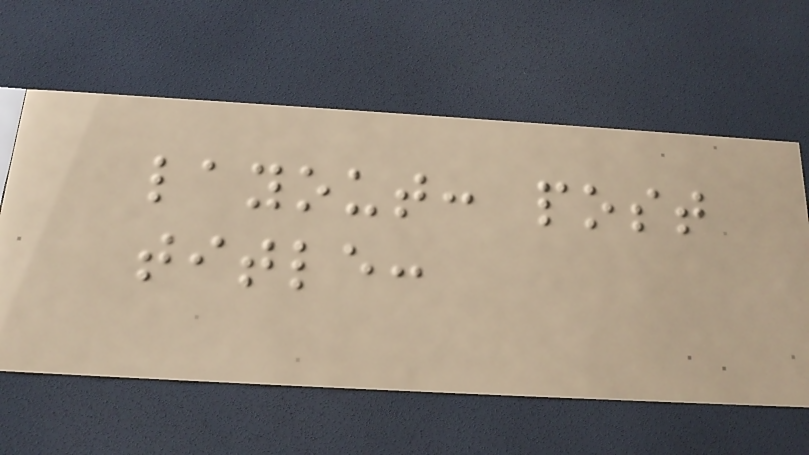layout: post
title:
